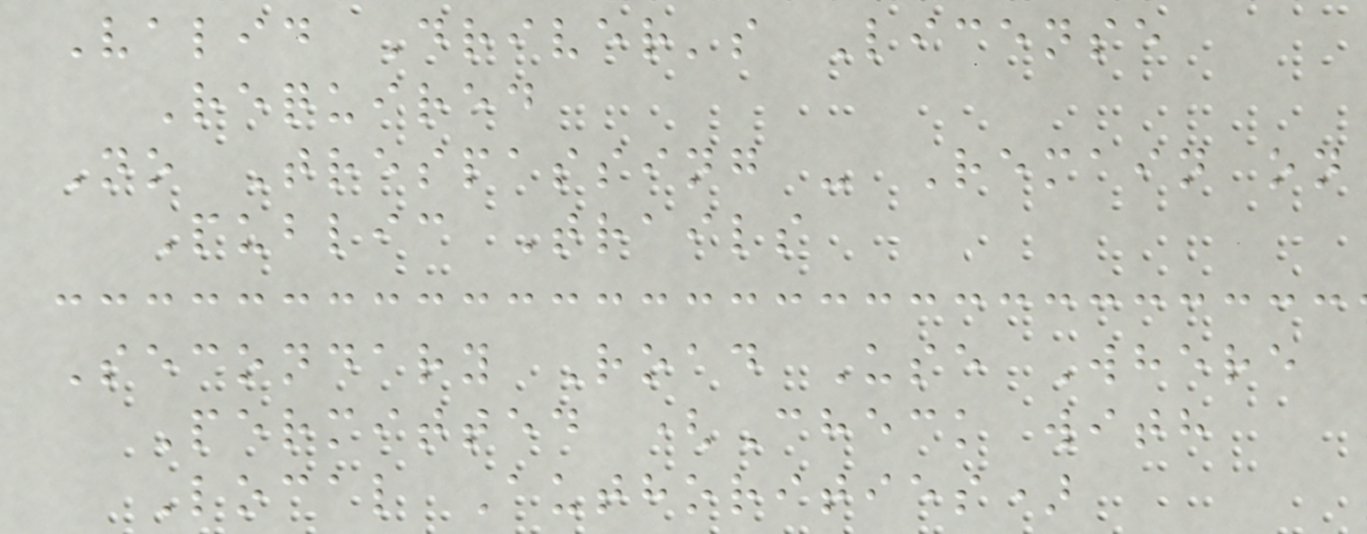Valid Driver's License
Required
No Trespassing - Remain on
Public Trails
Secondary Road Use Where
Permitted (Check with
Local Authorities)
